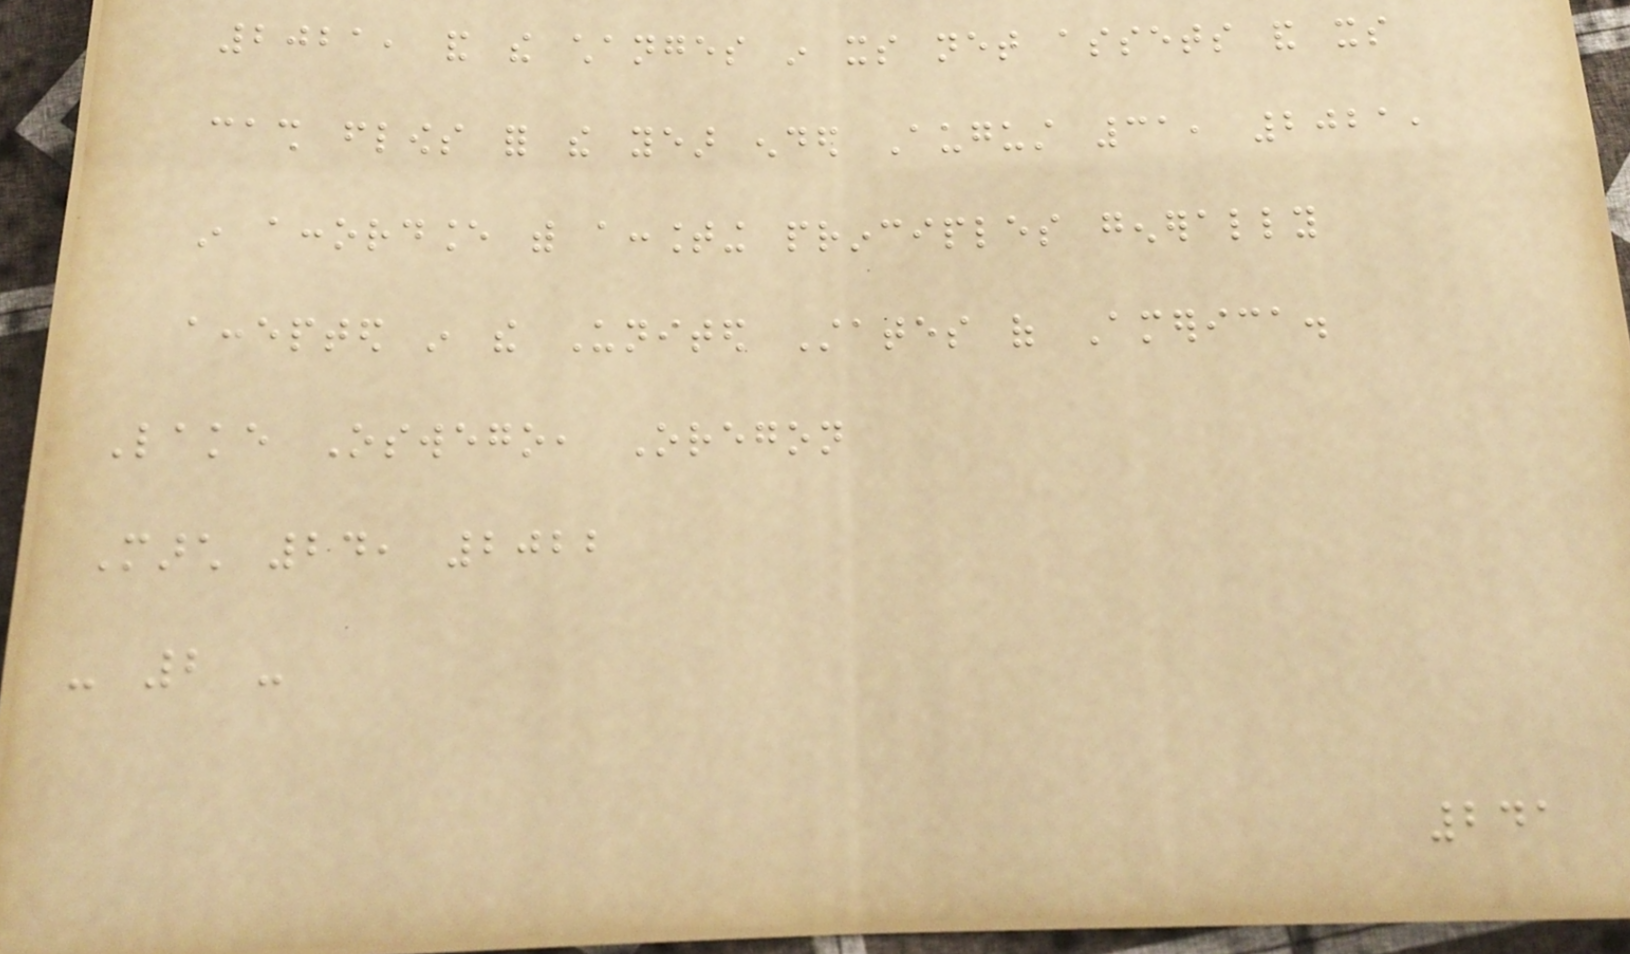2021, and the changes in its net assets and its
cash flows for the year ended August 31, 2021,
in accordance with accounting principles generally
accepted in the United States of America.
Lake Oswego, Oregon
March 24, 2022
- 2 -
241
